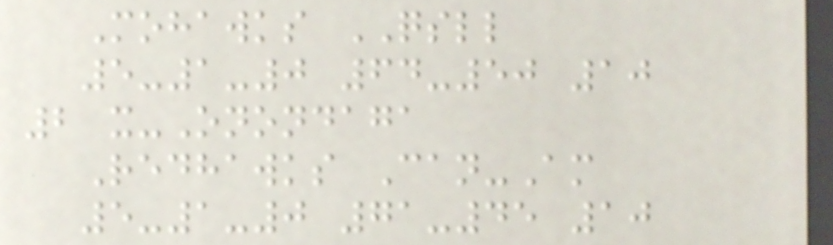Mohawks QSLL
5-1-0 64-50 10
2 x-Onondaga
Redhawks Can-Am
5-1-0 71-45 10
